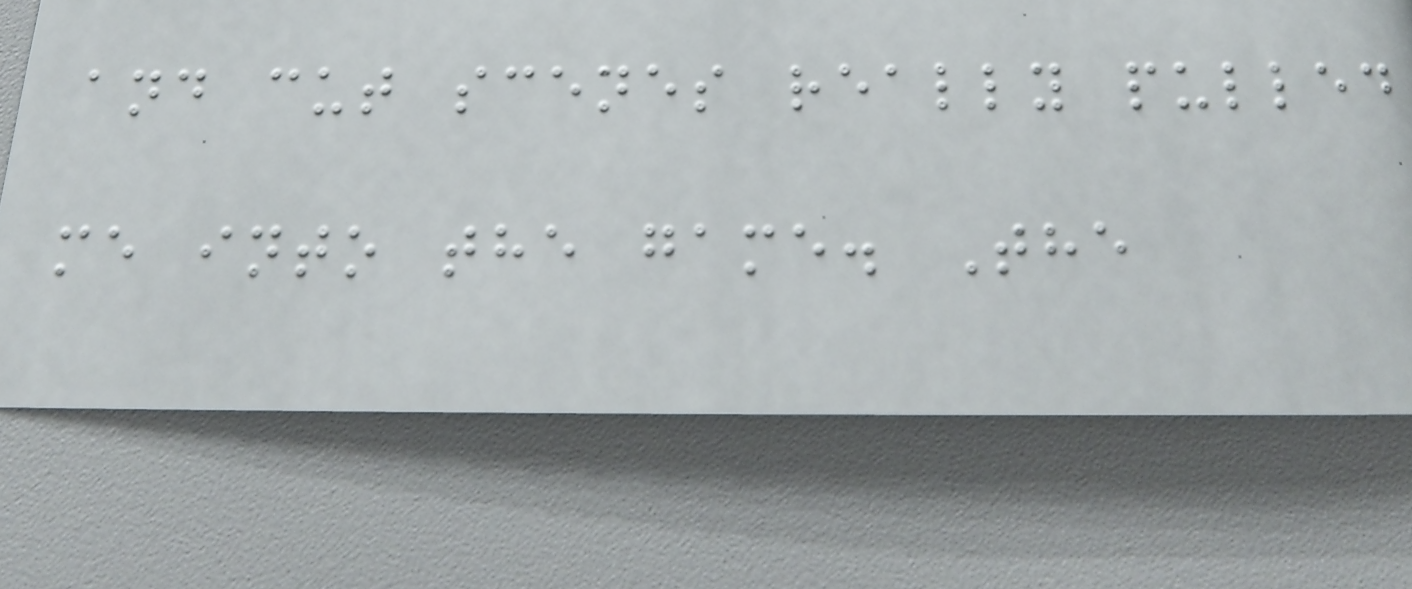and cut scenes really pulled
me into the game. The
